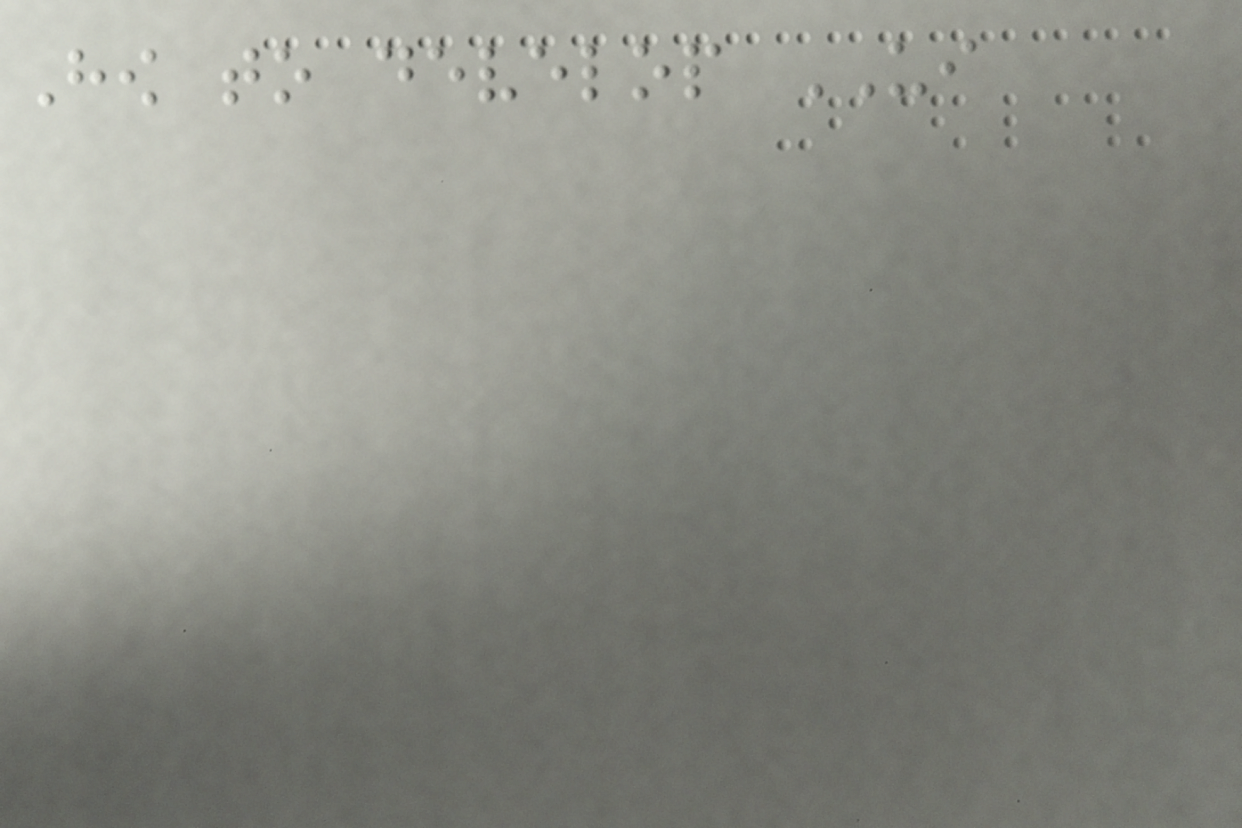How to develop UI
